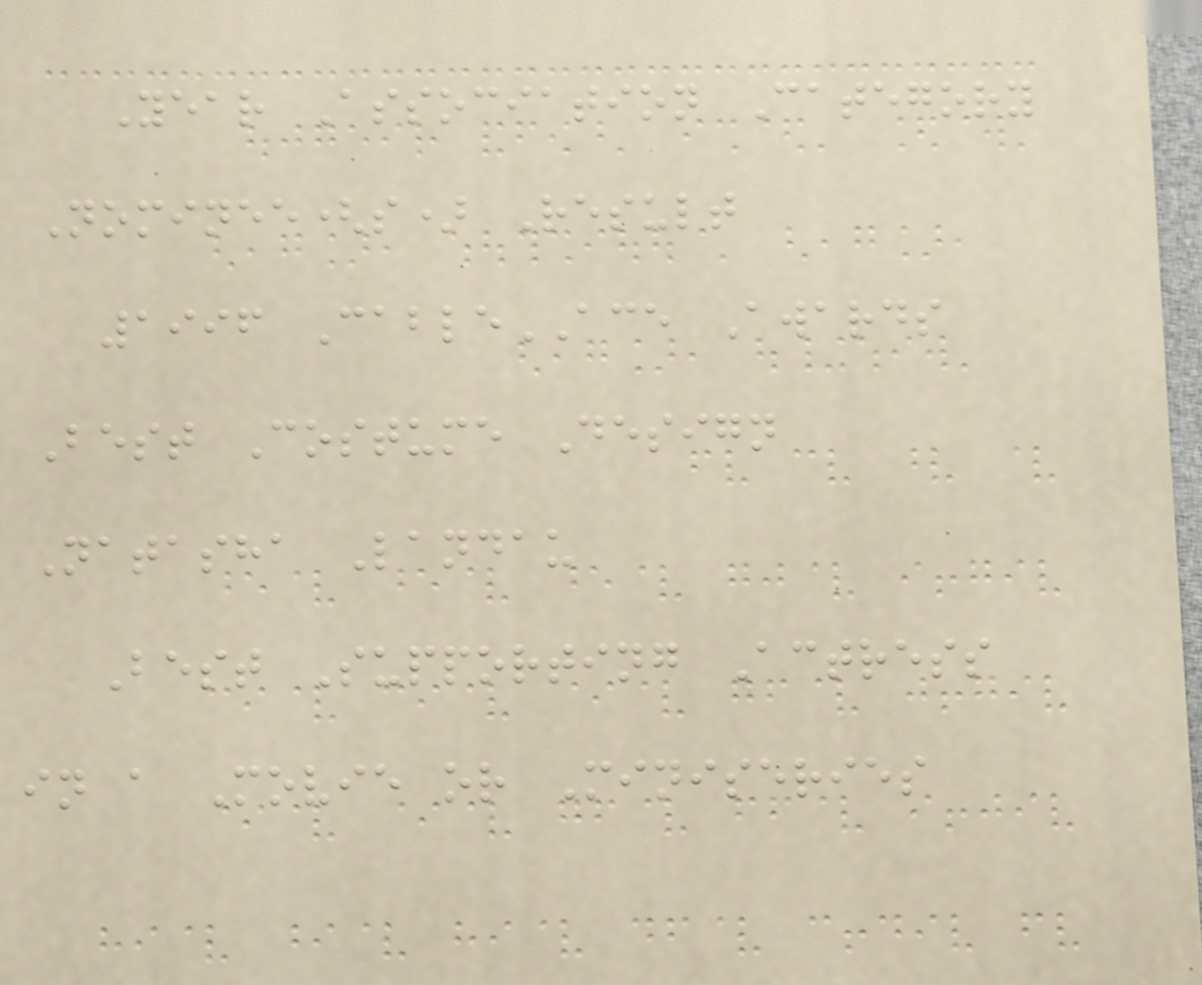Year Association Category
Nominee(s) Result
1996 CableACE Awards
Best Costume Design
Natasha Landau
Best Supporting Actress
in a Movie or Miniseries
